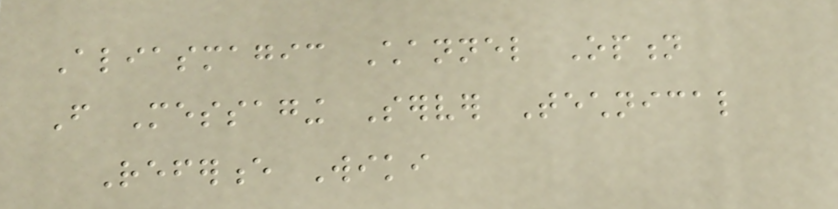Aliasmagic Channel Option
From Messaging Server Technical
Reference Wiki
